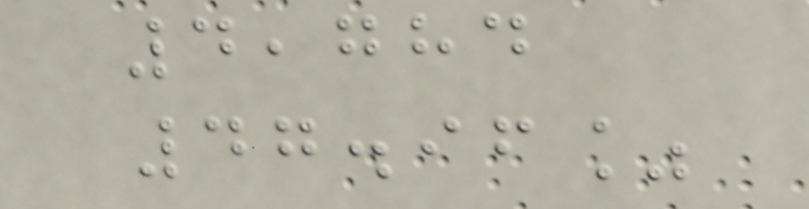4,784
47.96%
